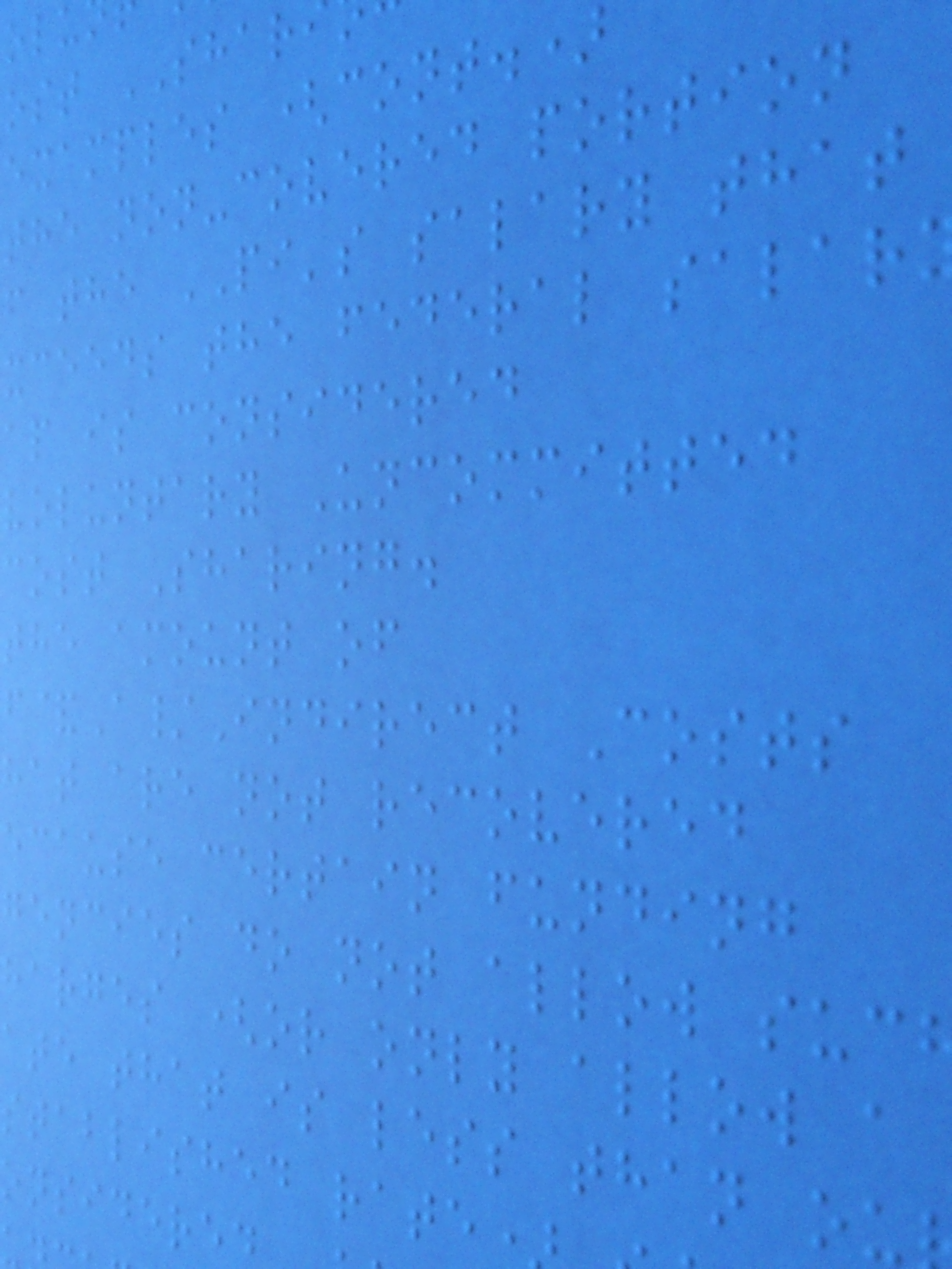ost SHAR
examples (cont.)
the non-covered portion
f the PI's salary that
xceeds the federal salar
ap is considered
voluntary Uncommitted
cost Sharing.
the amount of
&A/Indirect Costs
hat are not recovered
ecause certain funding
gencies do not allow suc
harges (or only allow a
ate that is less than ou
stablished rate
